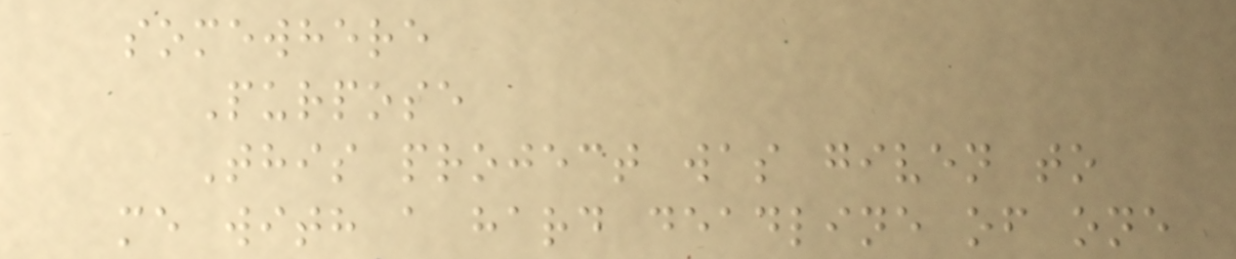somewhere
Purpose
This project was given to
me with a hard deadline of one
